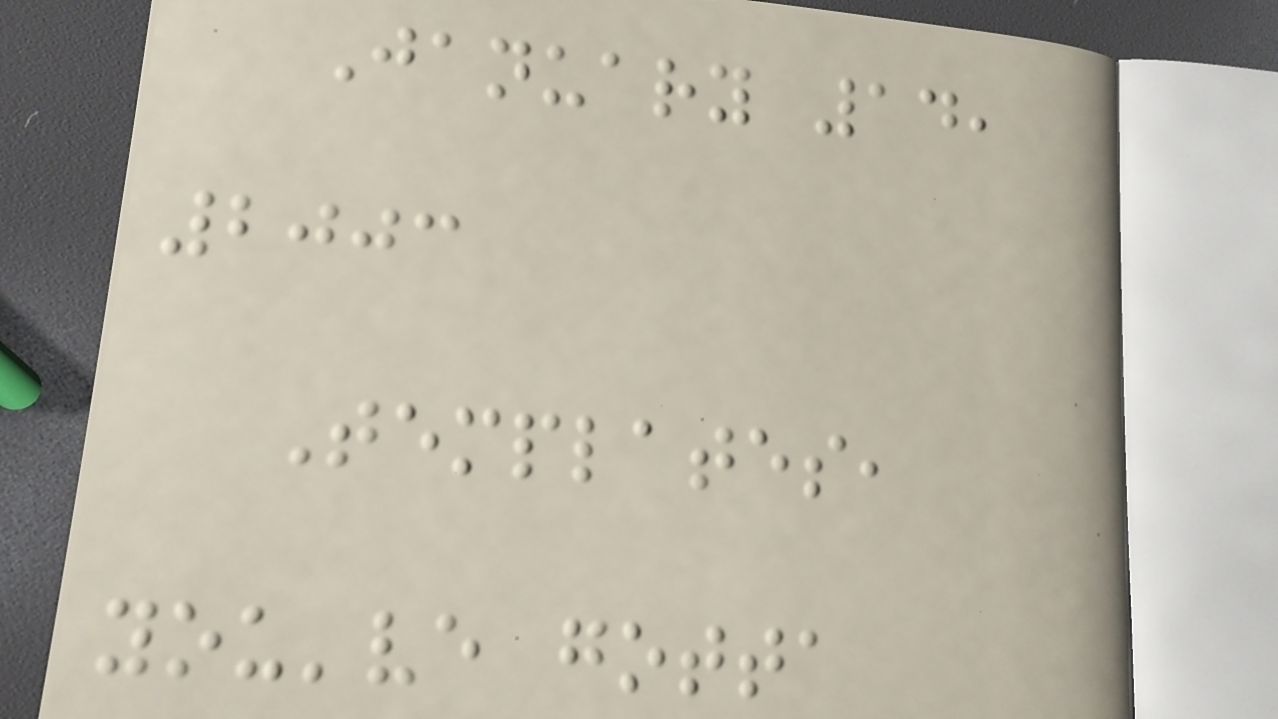January 14,
2003
Templates,
you've gotta
